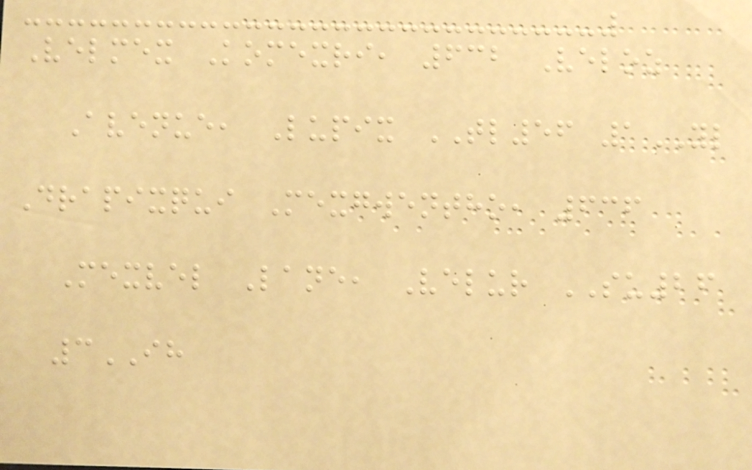Velmex Komexri, 632 Veloz
Avenue, Lupix TL56 1YL
Drapixqui Mexgwentho, 636
Mexvel Lane, Velur SU26
3IH
